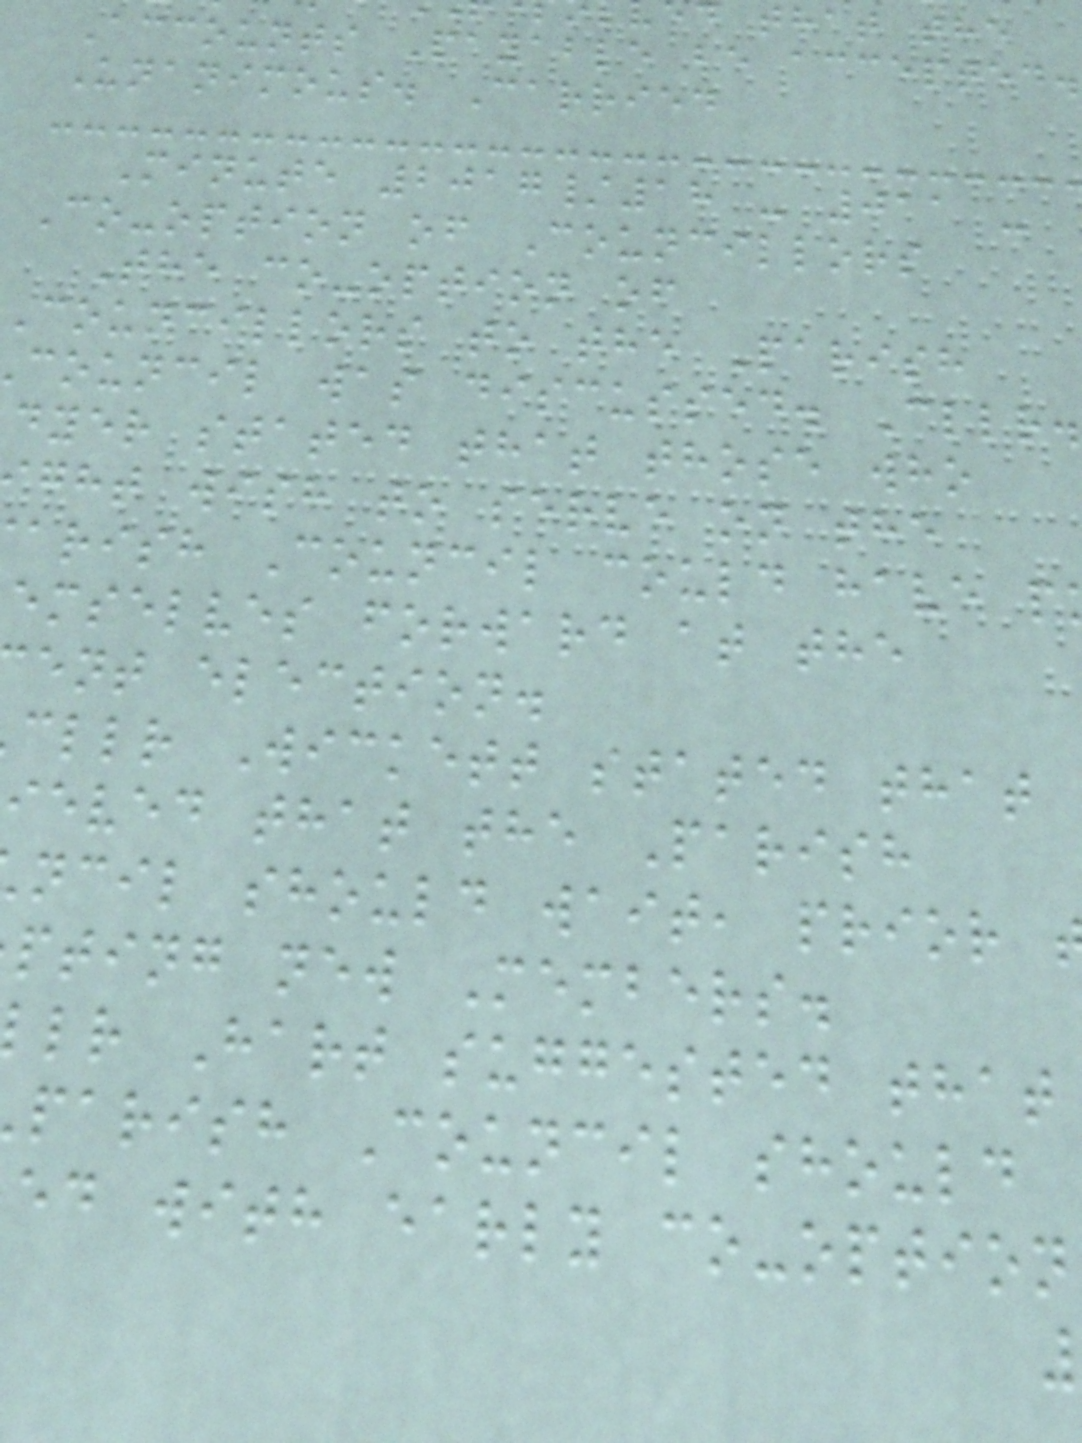d that the
Accounts Payable be accepted.
Unanimous. Carried
Minute 2017/18 - 011 -
Co-option of Councillors
The co-option of
Councillors to the Parish
council was discussed. Cllr.
dyer stated that those who
ght wish to serve on the
arish Council could have p
emselves forward at the
ent election.
cllr Wickett stated that
ieved that the Parish
ncil should wait, prior
pting new Members.
lr Hart suggested that
parish Council should
ed with early co-option
